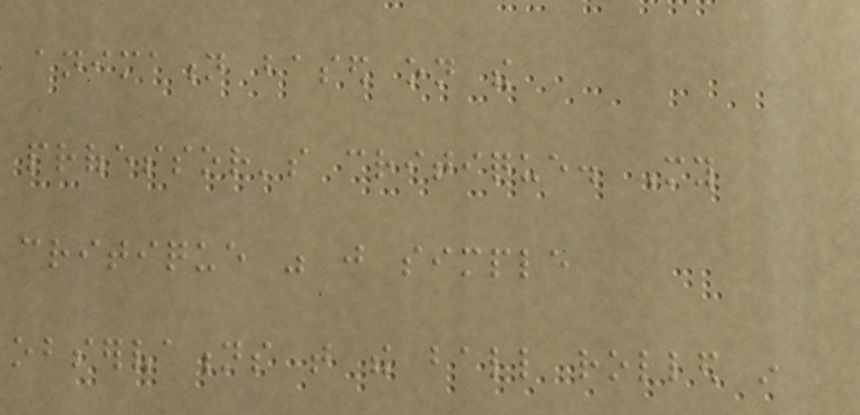animation based on the
professor's critique. My
critique was just simple
observations that the ball rolled in
